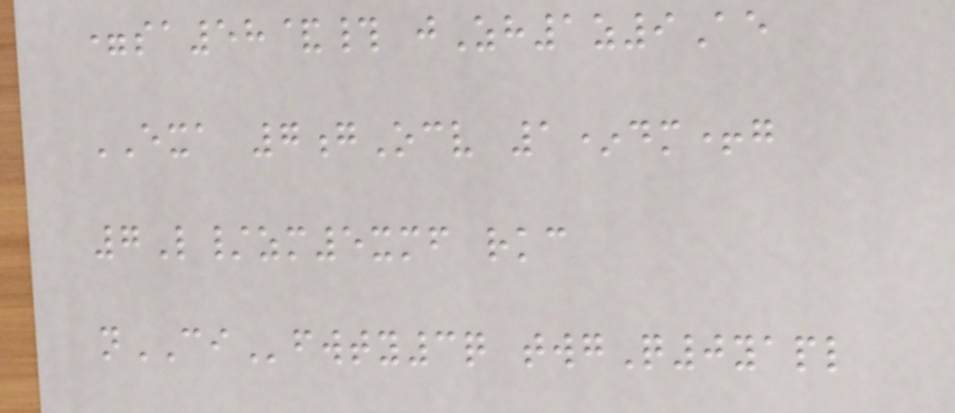=sa58&# jZh1z9Ae
EXA 7gOcv 1*dm+g
7L/zm5xmf rkc
nCIfwty3q twgQ0yapl
